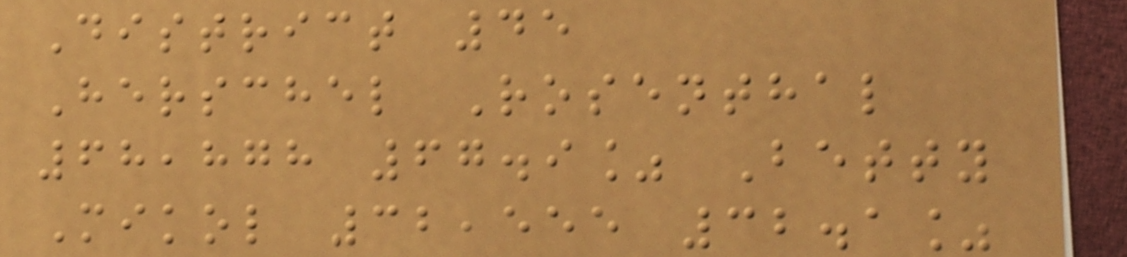District 45
Herschel Rosenthal
68,878 67.9% Betty
Mikol 32,555 32.1%
